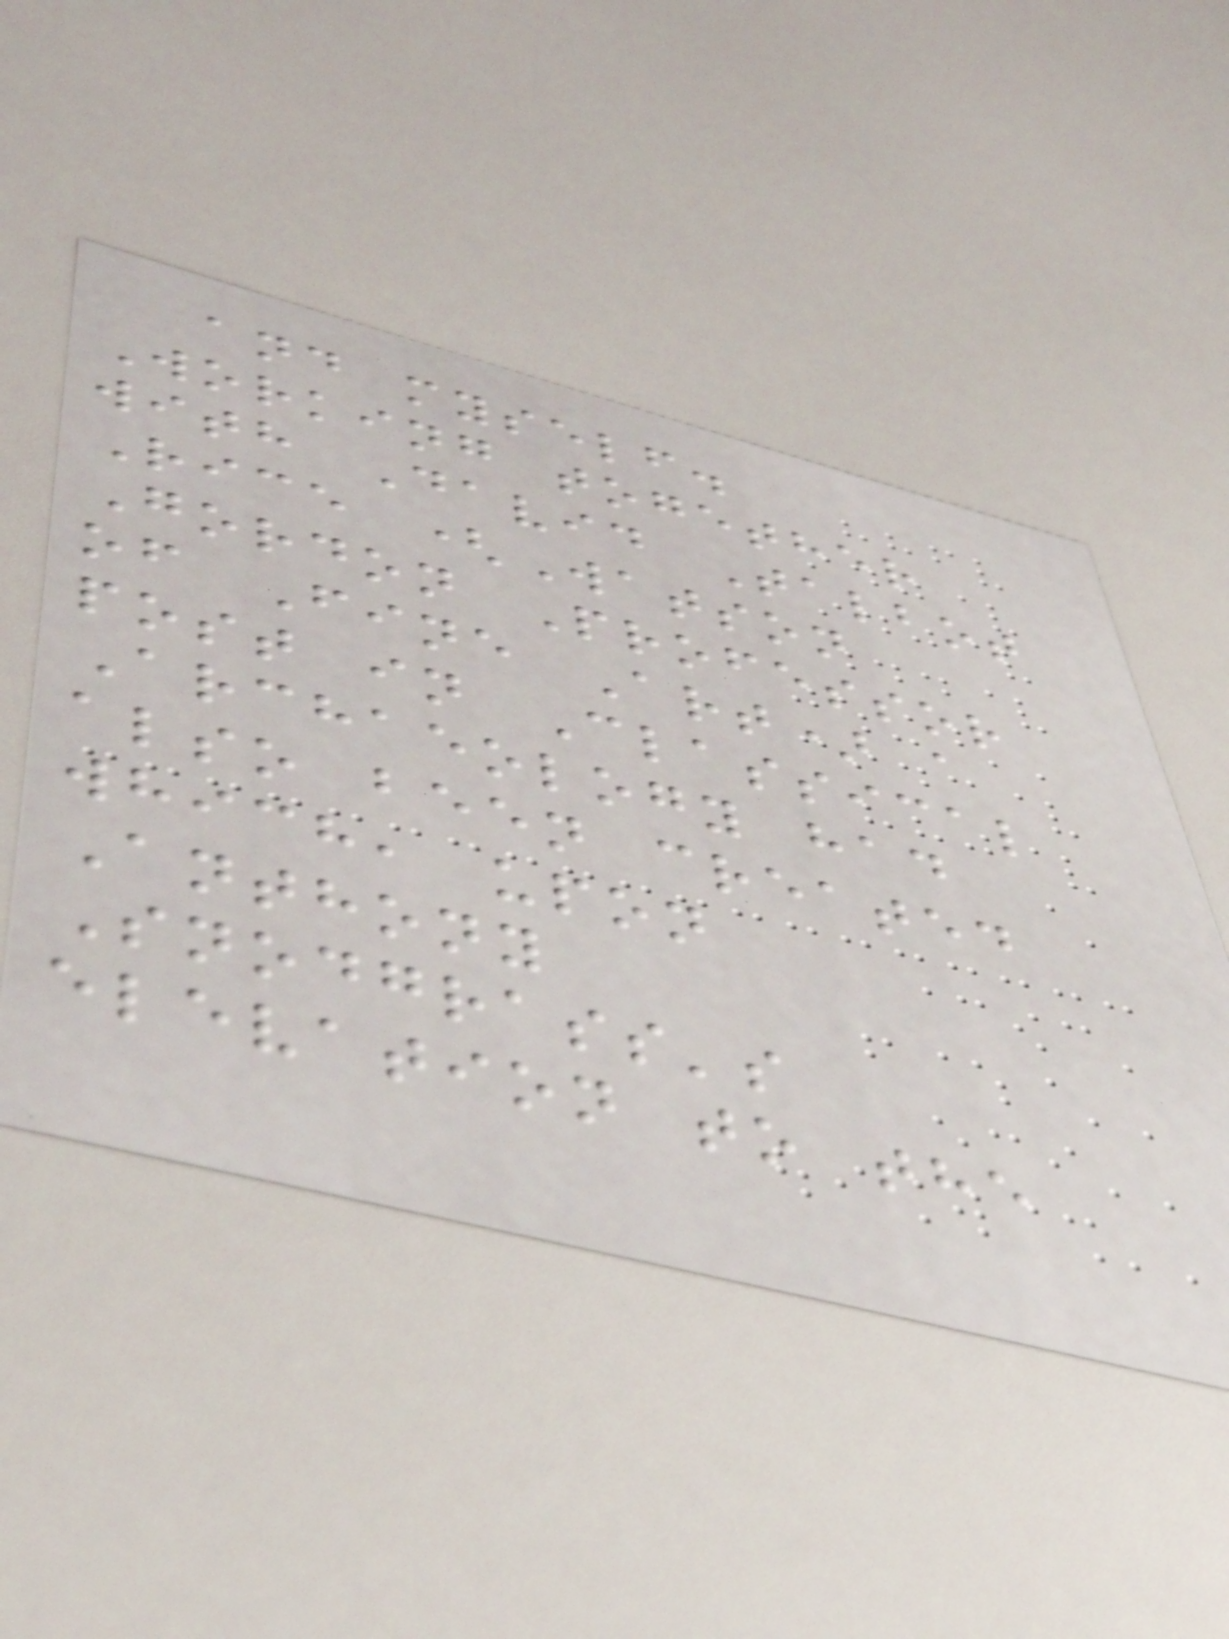and myself.
Working together
with David Talbot
Rice (Watson
Gordon Professor
of Fine Art) a
post in Classical
Archaeology had
also been created
which, upon
Anthony
Snodgrass's
elevation to the
